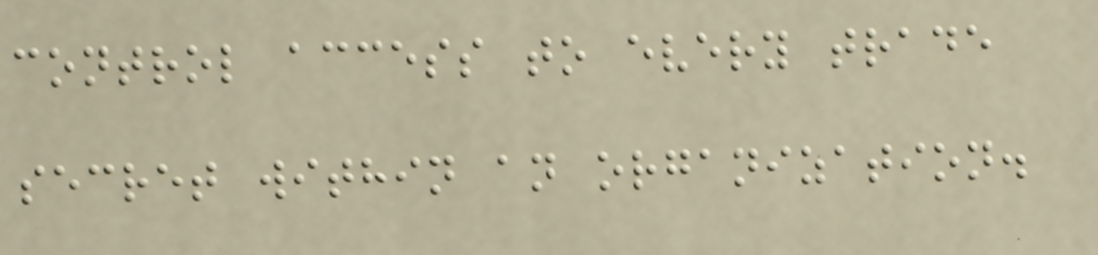control access to every trade
secret within an organization.
